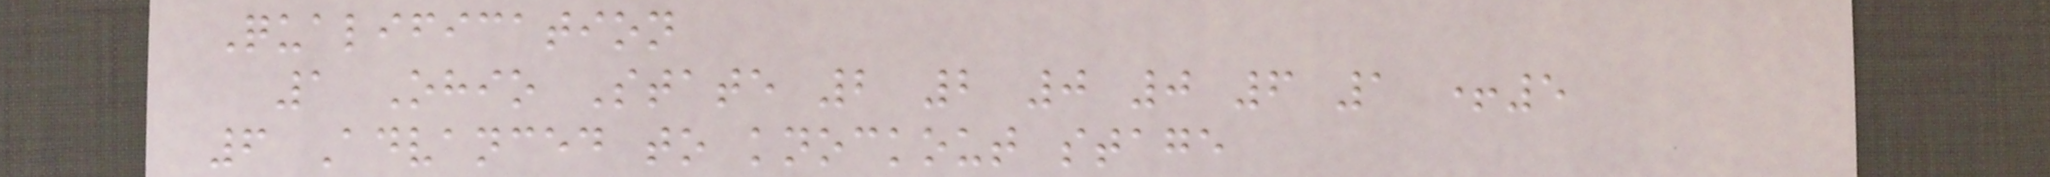Qualification
1 Ohio State 2 2 0 0 6 1 +5
6 Advanced to knockout stage
